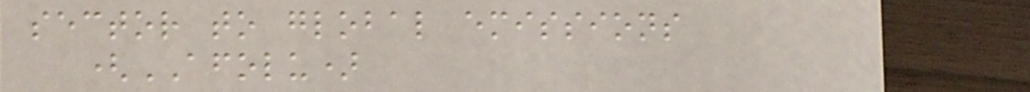sector to global emissions
(AFOLU)
